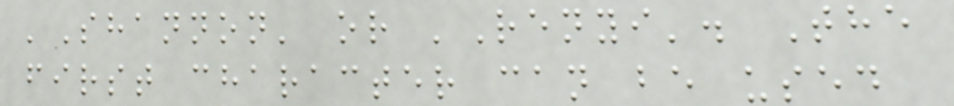'Shannon' or 'Renyi'. The
first character can be used
